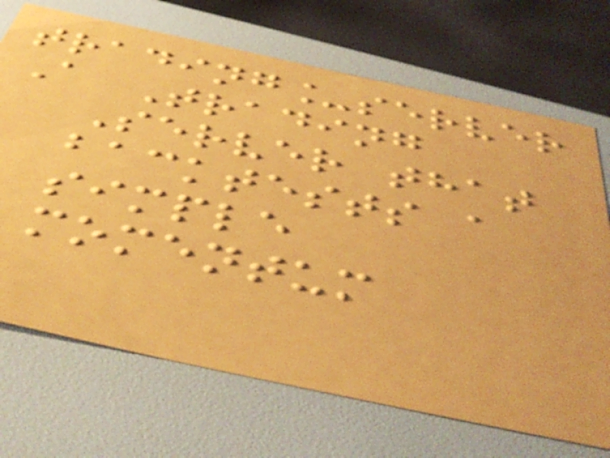trading_server
A Trading
Server that
backtests a
simple
momentum
